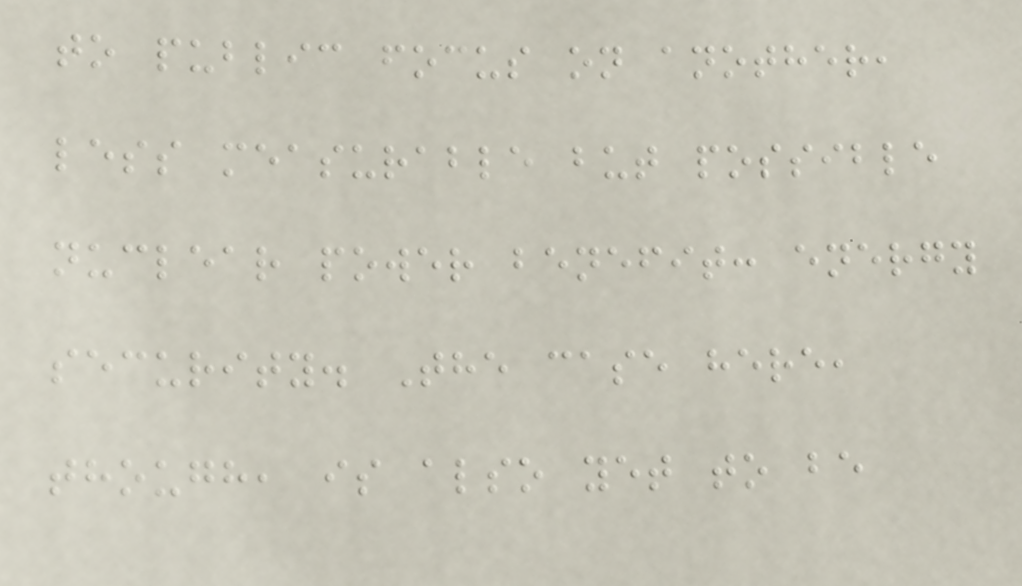to public focus on another,
less measurable but possible
nuclear power benefit: energy
security. The case here,
though, is also yet to be
